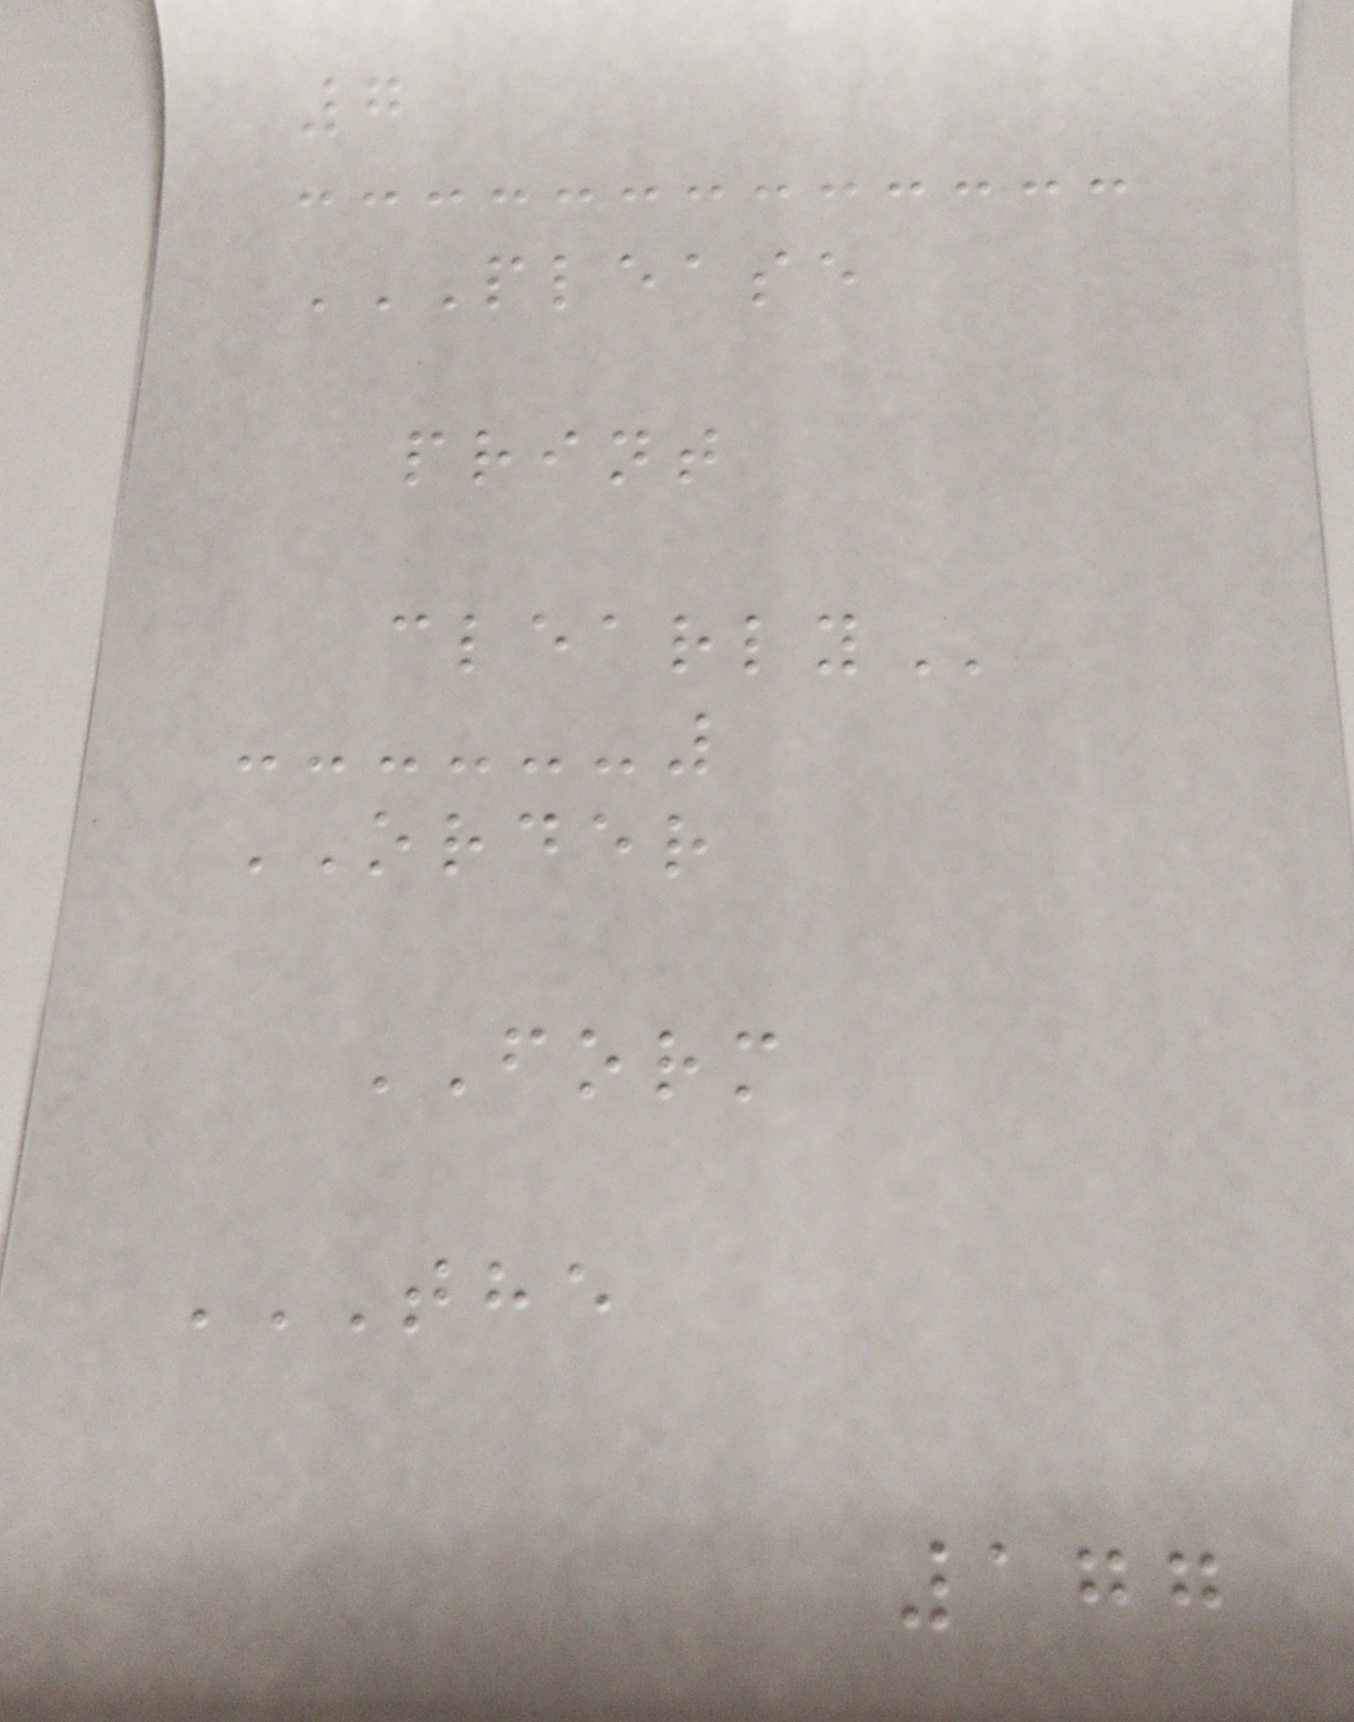7
PLEASE
PRINT
CLEARLY
ORDER
FORM
THE
177
